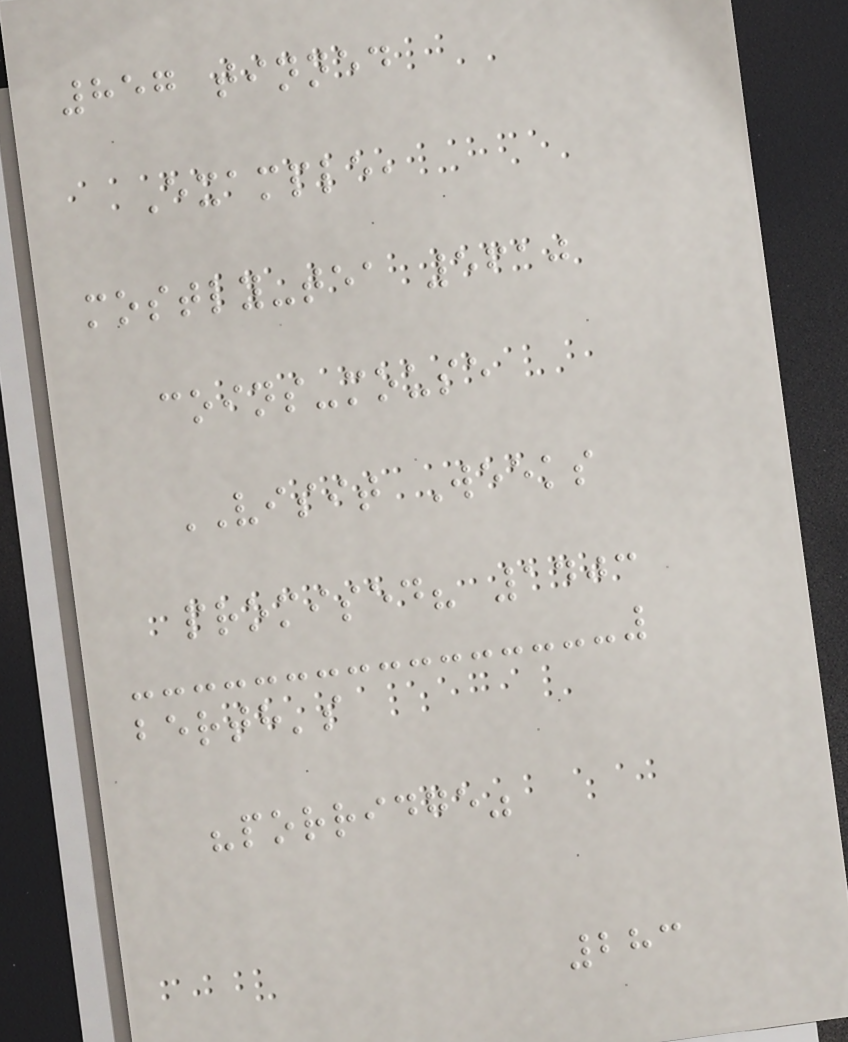857 tinned
Example,
mostly-tea 5610
coins-mouse
VISIT Weeks
promised? 1403
berth's
"porridge"
283
